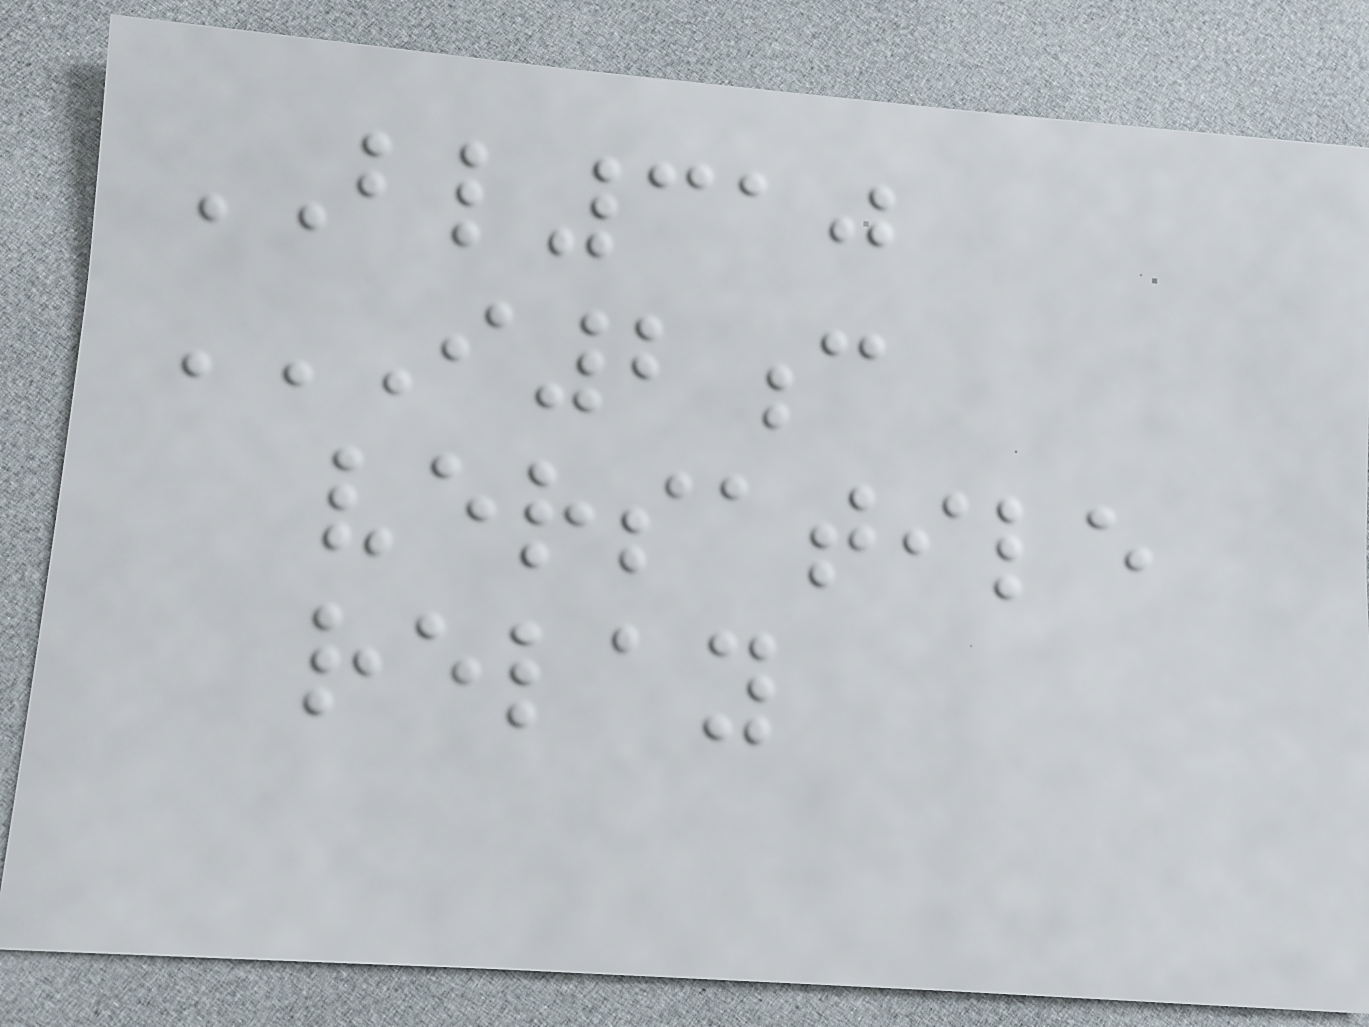BL310
I2C
VERSATILE
RELAY
